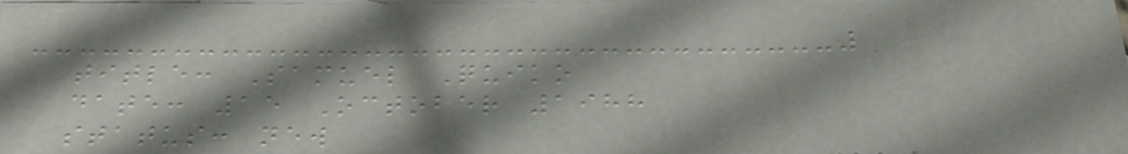title: Samuel Quiko
date: 15 October 1988
status: new
